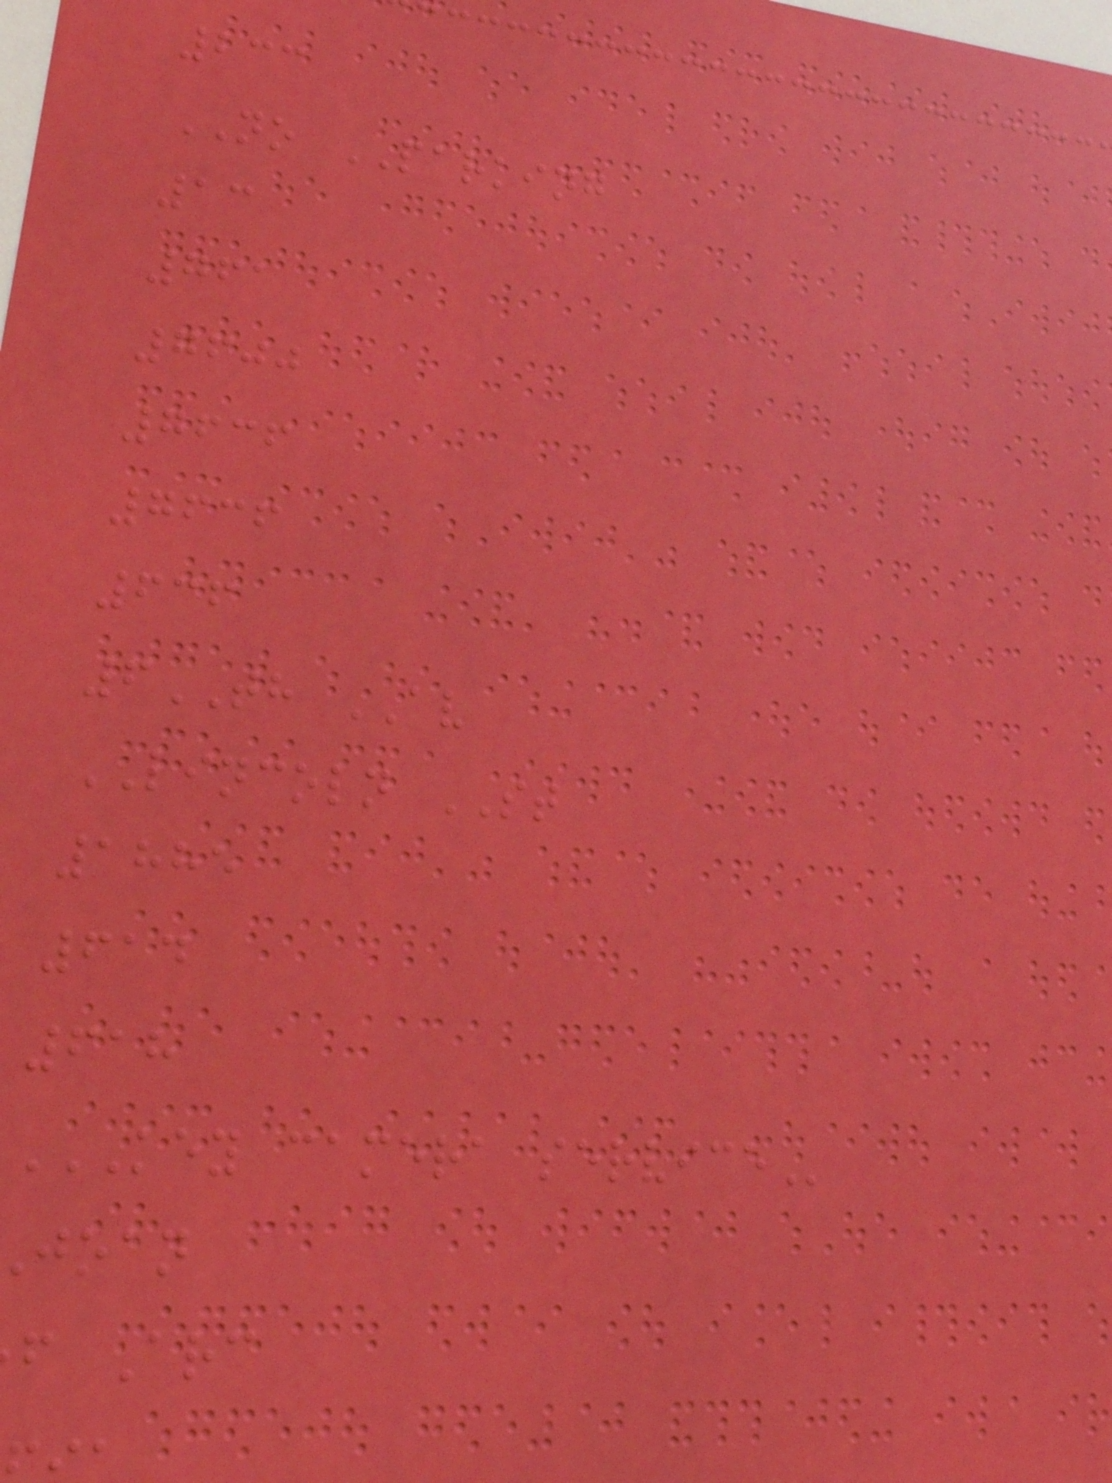233
NO PARKING
13
761
7600
7636
7636
636
6TH AV
LINCOLN ST
1885
614
618
KEY CAMERA SERVICE
joan
f Arc
